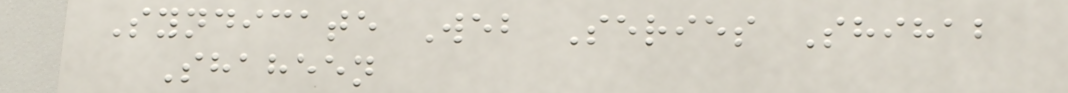Syndicate Web Series Shihab
Shaheen
